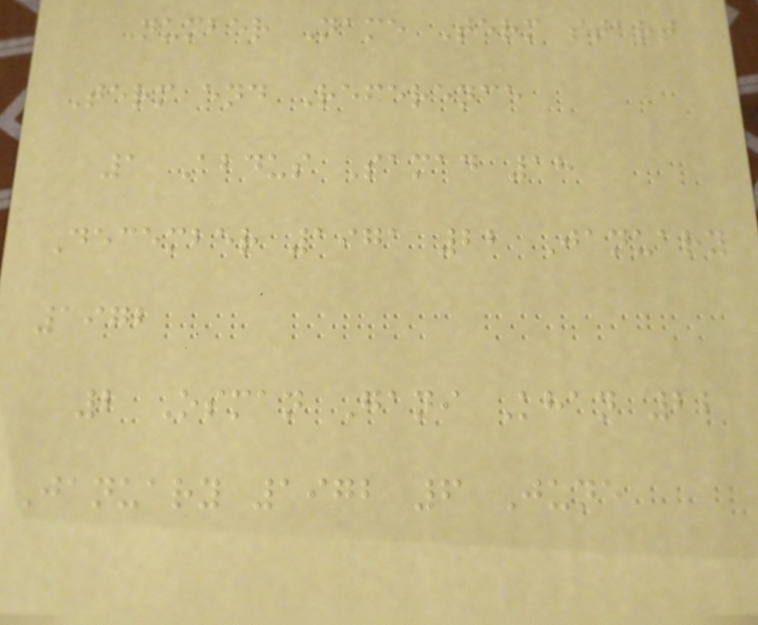Number Name Term start
Term end Reference
1 Abdus Samad 18
December 1971 22 January
1972
2 Osman Gani Khan 22
January 1972 6 June
